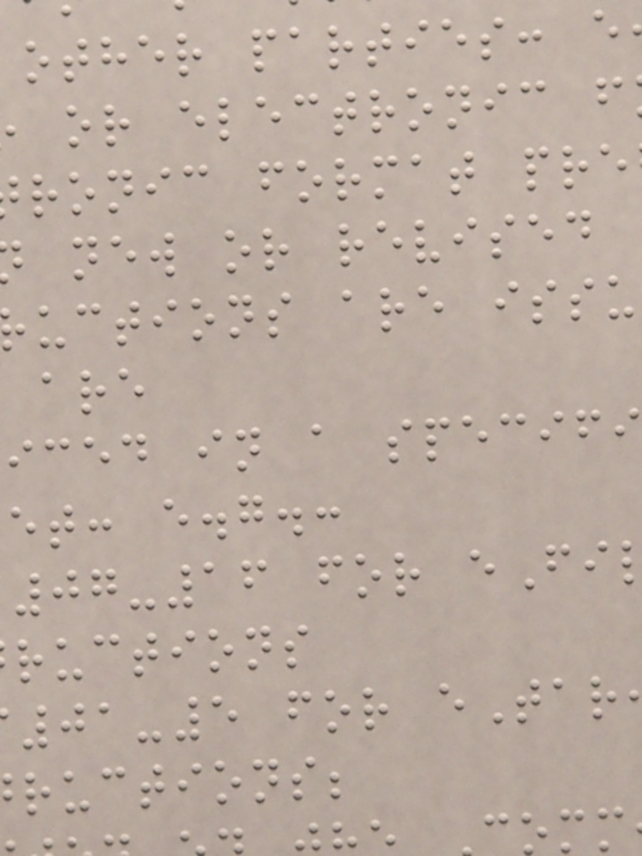other parties: e
or electronic f
ronic format pre
new or revised
uctions are issu
iced in a specifi
et: e.g.:
07-16 for eFi
ructions
01-5 for eTar
ructions;
